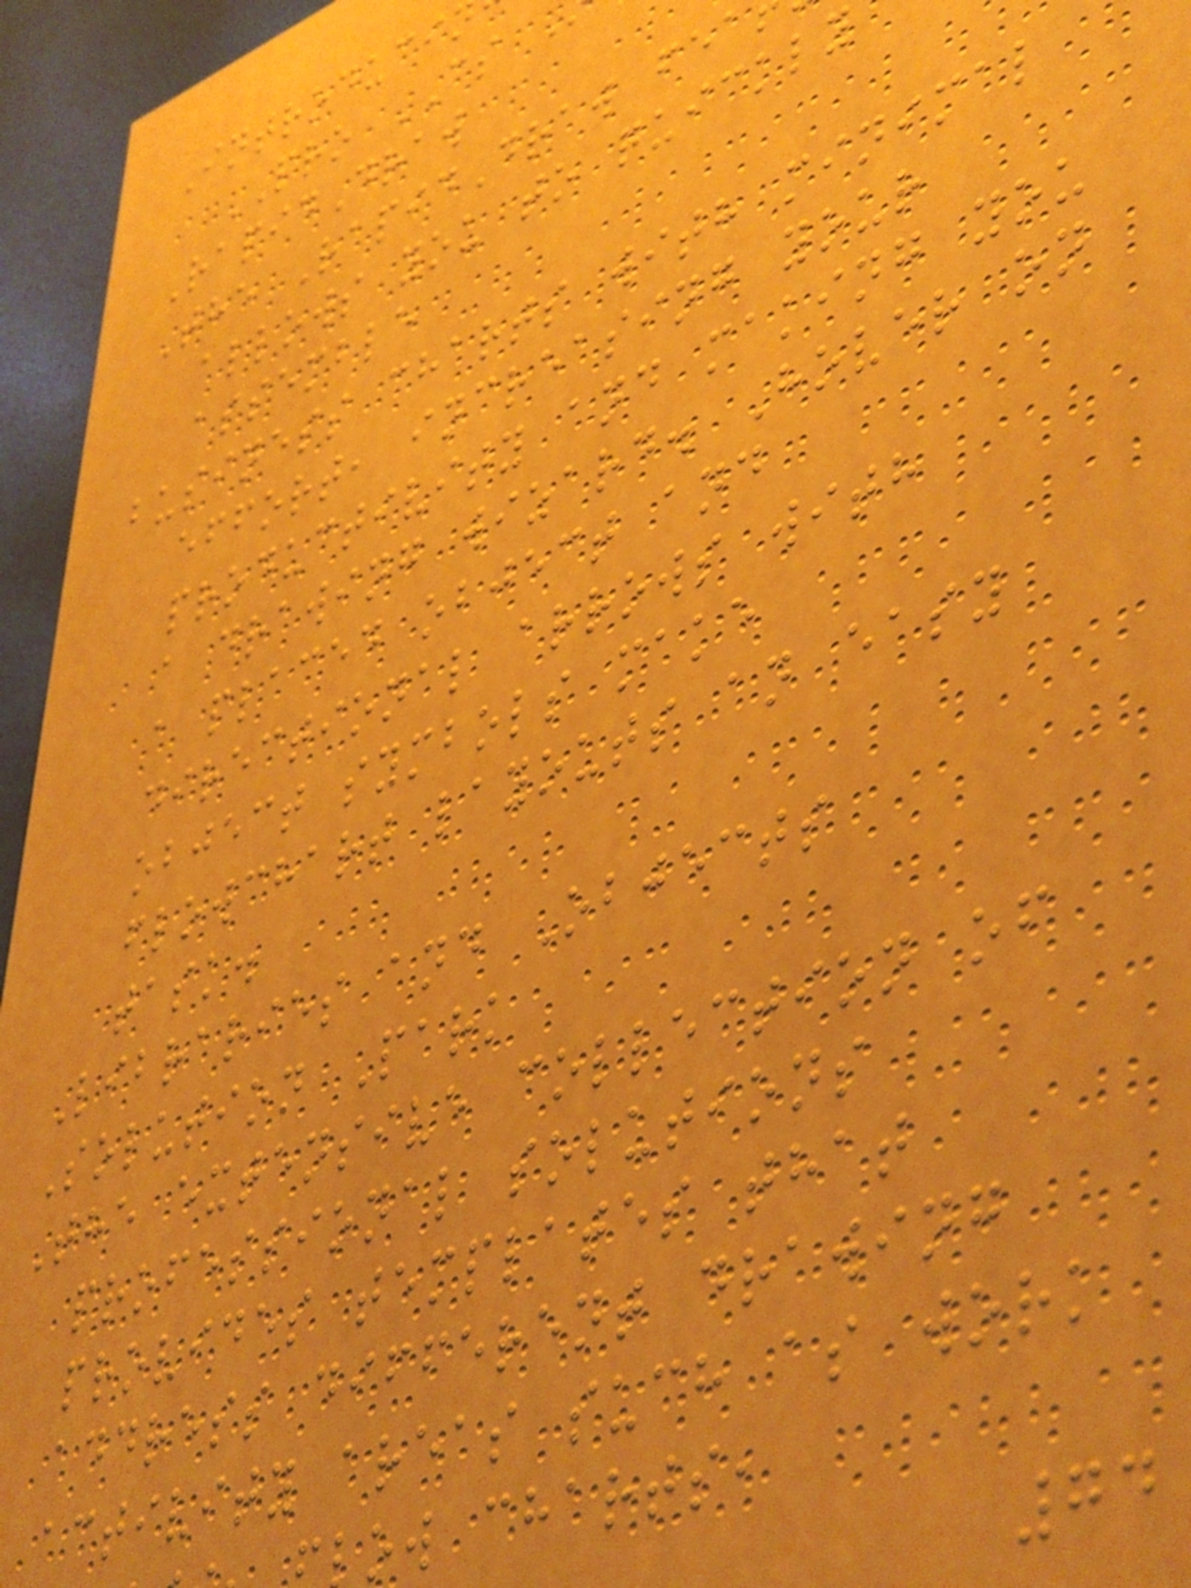Introduci
PRO CS
RapidDraw
The RapidDraw fea
allows you to quickly
assemble
business charts with minimal
effort, increasing your
productivity and making you
a drawing wizard. Hover on
a placed object and
directional arrows with
object symbols make
flowchart layouts an easy
task.
Libraries and Objects
Solution Park
The extensive collection of
professional solutions
provides templates that
address different drawing
activity areas such as work
ow charts,
74
